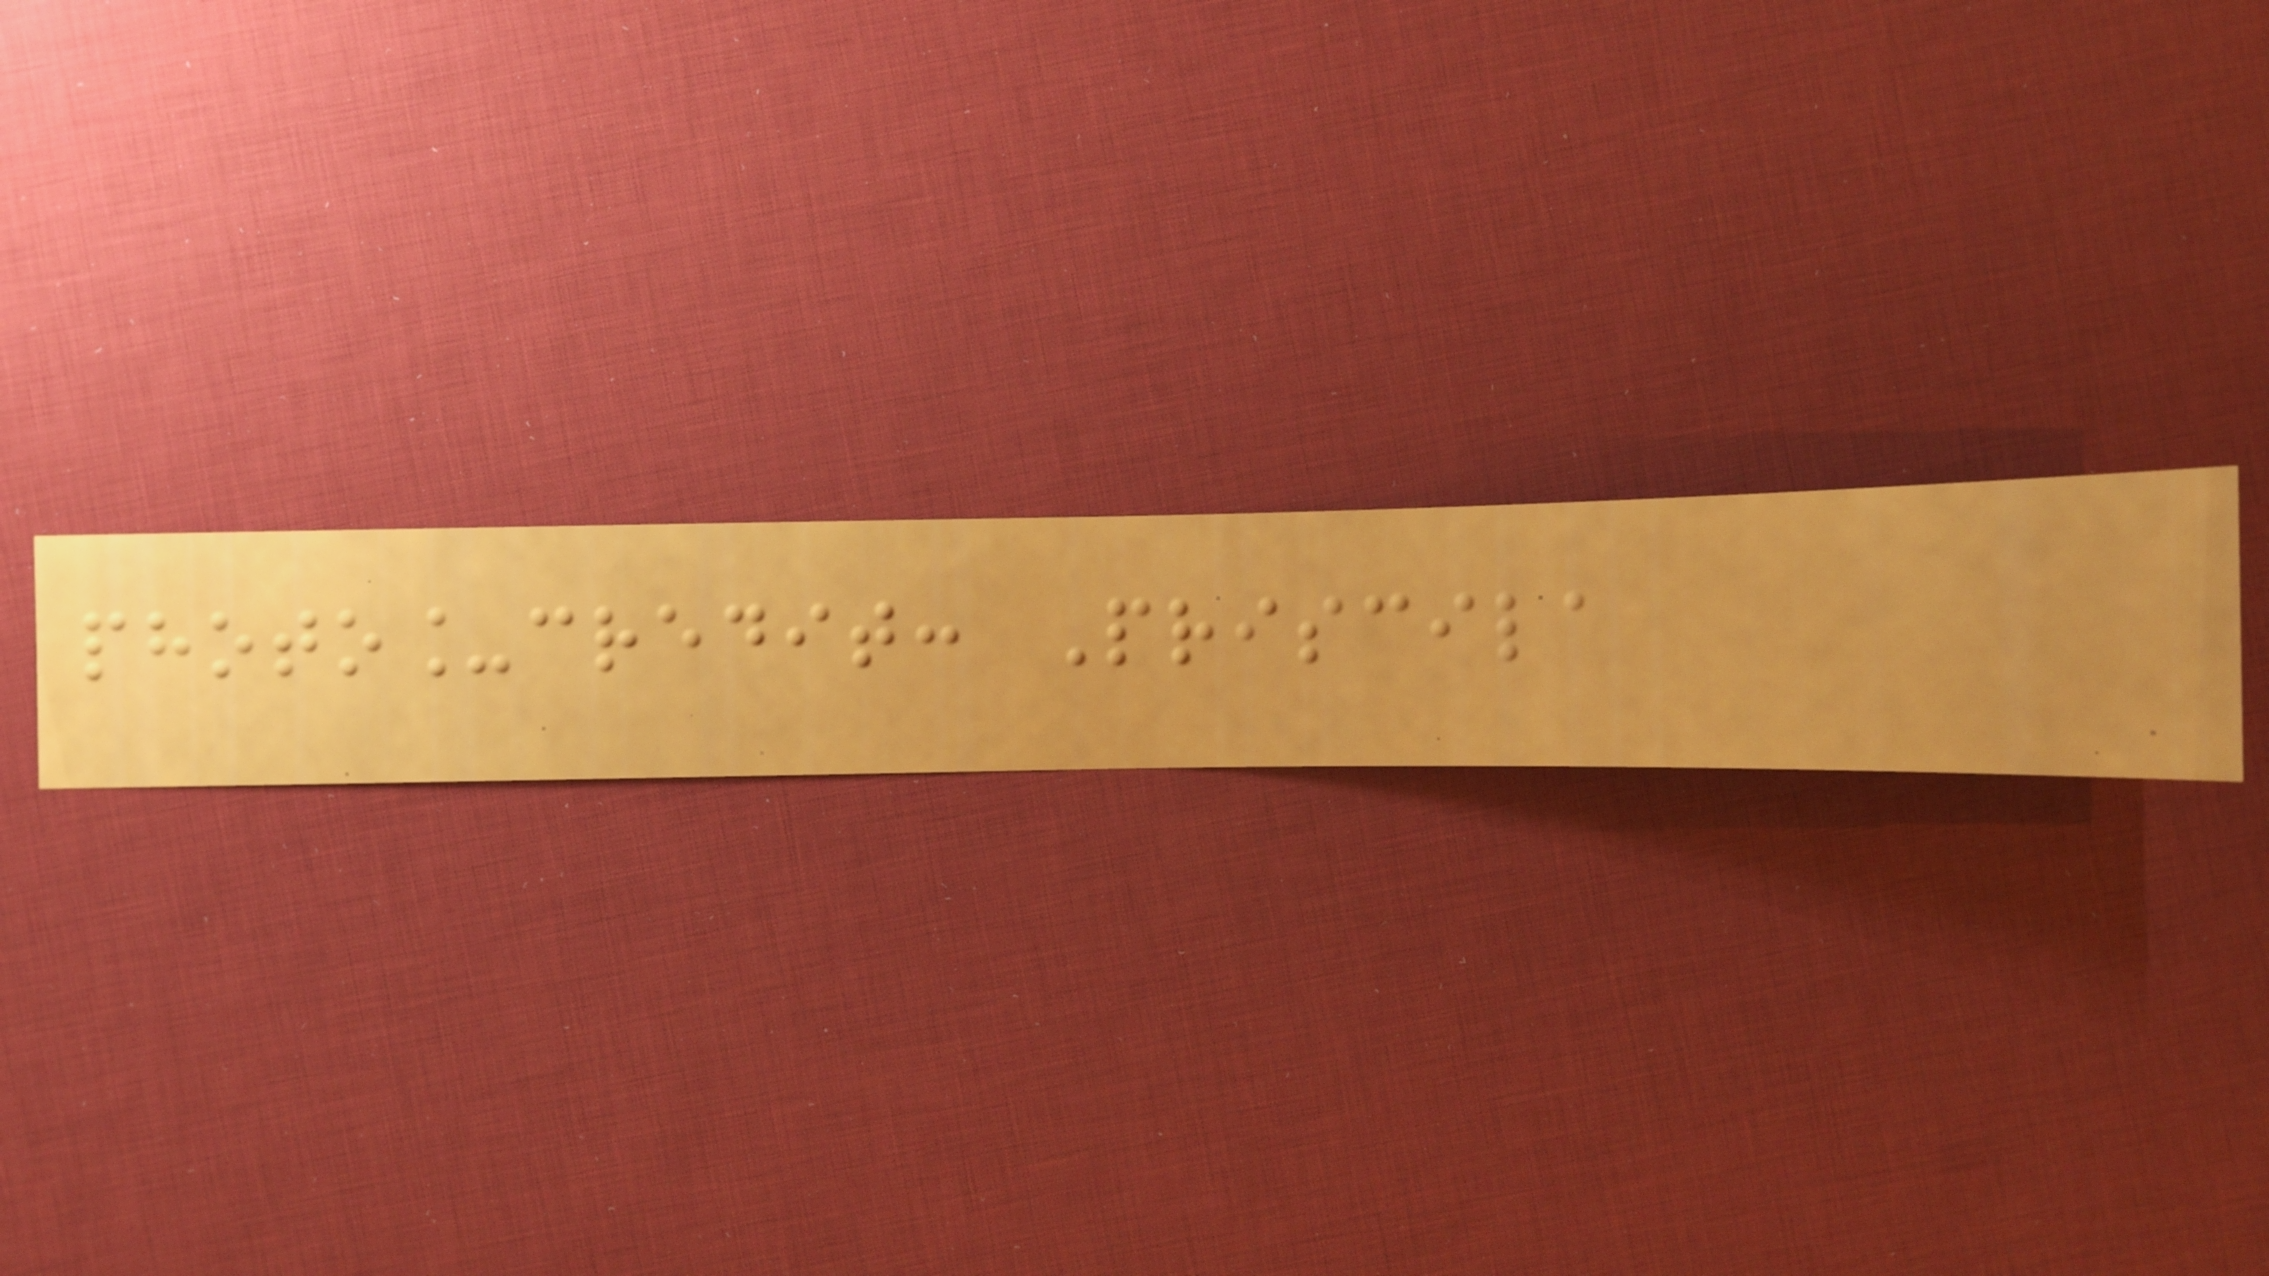photo_credit: Priscila
